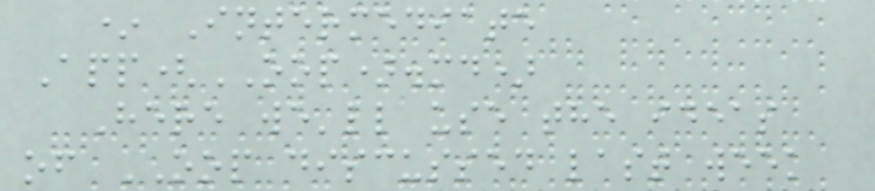* Intermediate
App(OOP).md)
Here we'll use the ideas
of OOP discussed last week
